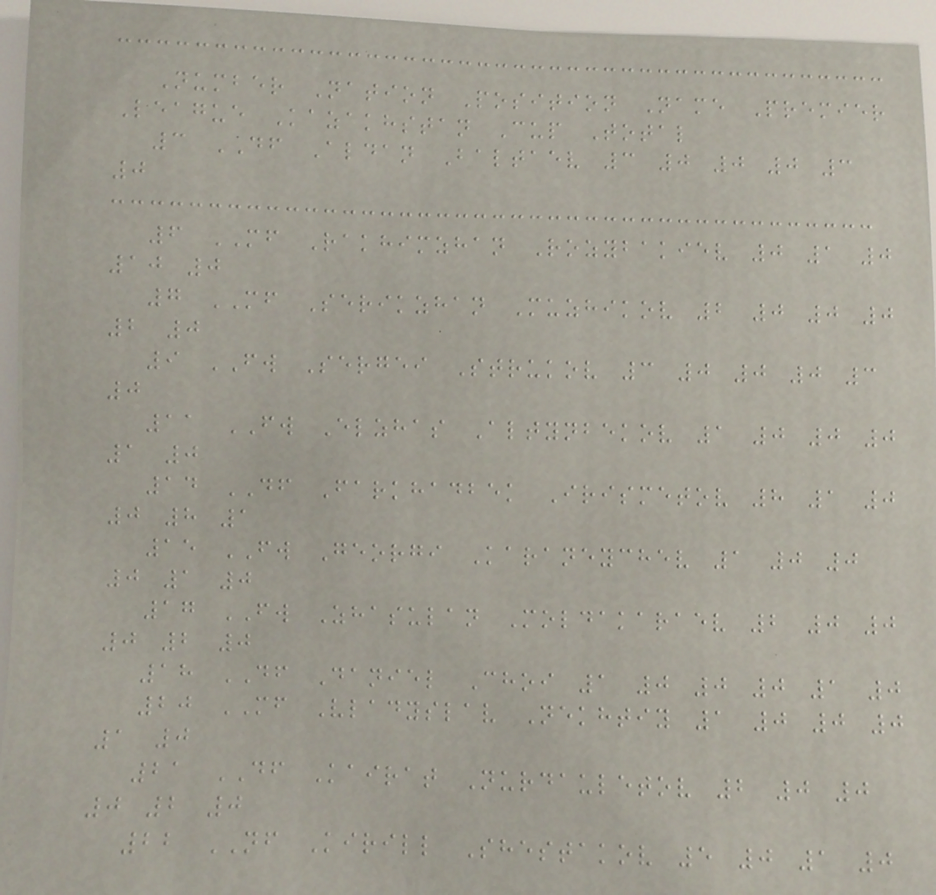Number Nation Position Name Premier
League Kazakhstan Cup Total
3 DF Aldan Baltaev 3 0 0 0 3
0
6 MF Rakhimzhan Rozybakiev 0 1 0
10 0
7 MF Serikzhan Muzhikov 2 0 0 0
2 0
9 FW Sergei Strukov 3 0 0 0 3
0
11 FW Elzhas Altynbekov 1 0 0 0
1 0
14 DF Farkhadbek Irismetov 8 1 0
0 8 1
15 FW Georgi Karaneychev 1 0 0
0 1 0
17 FW Zhasulan Moldakaraev 2 0 0
0 2 0
18 DF Daniel Choi 1 0 0 0 1 0
20 MF Vladyslav Nekhtiy 1 0 0 0
1 0
21 DF Kairat Nurdauletov 2 0 0
0 2 0
22 NF Kirill Shestakov 5 0 1 0
